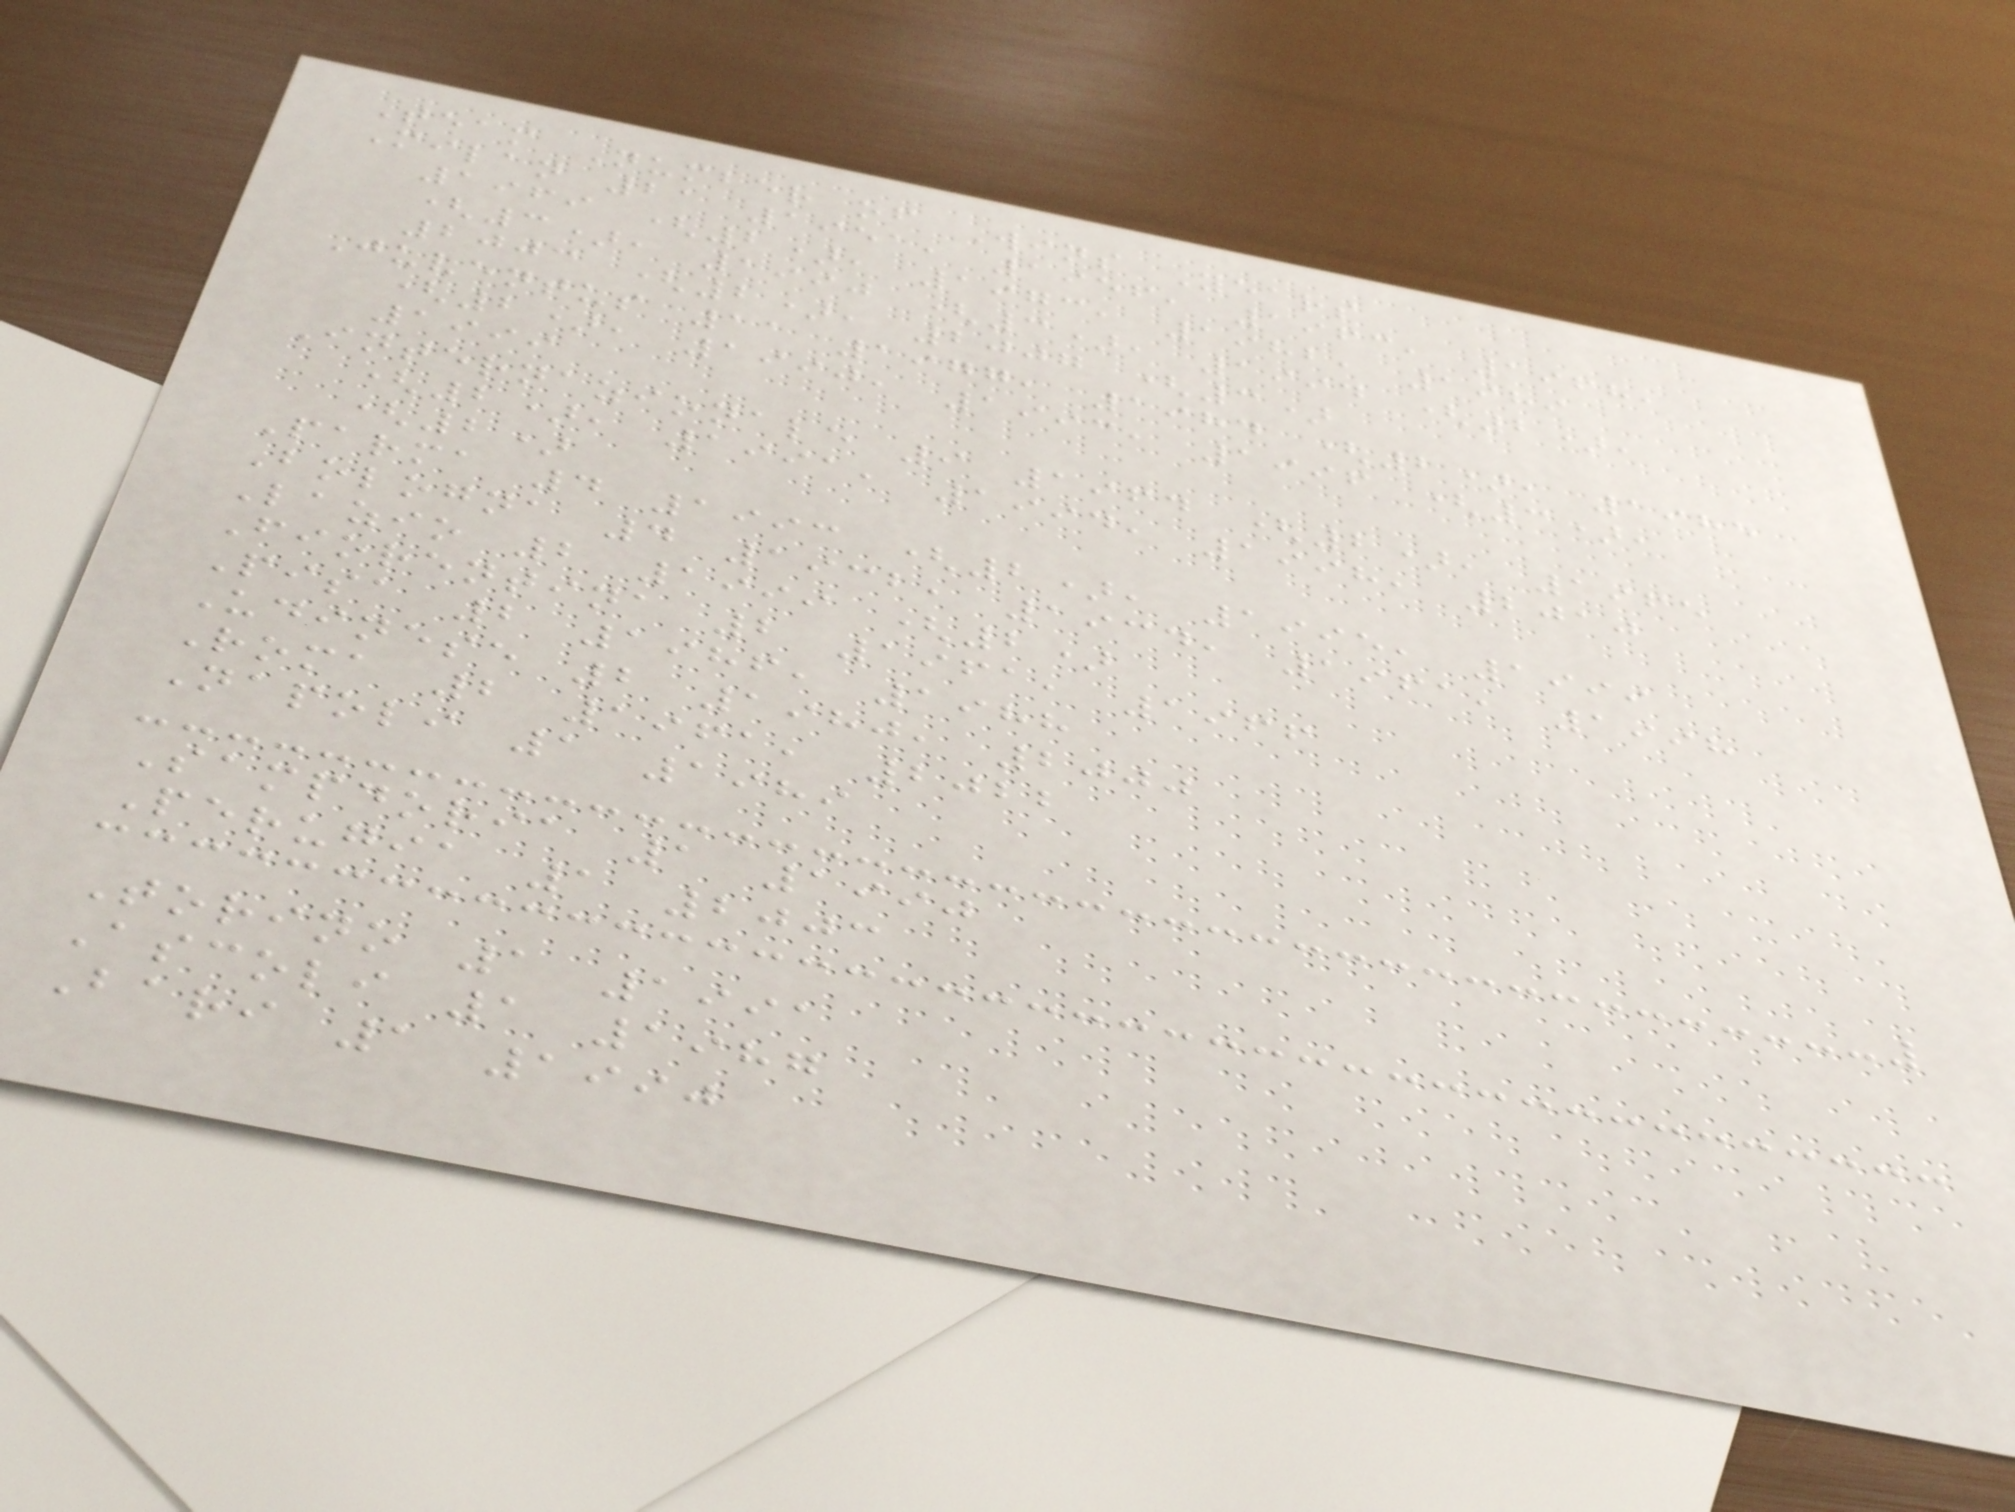Team Number of Wins Years
Milan 21 1951, 1956, 1963, 1968,
1969 (2), 1973, 1982, 1989
(3), 1990 (3), 1994 (2),
2003 (2), 2007 (3)
Juventus 11 1977, 1984 (2), 1985
(2), 1990, 1993, 1996 (3),
1999
Internazionale 9 1964 (2), 1965
(2), 1991, 1994, 1998, 2010
(2)
Parma 4 1993 (2), 1995, 1999
Bologna 4 1932, 1934, 1961, 1998
Lazio 2 1999 (2)
Fiorentina 2 1961, 1966
Pisa 2 1986, 1988
Udinese 2 1980, 2000
Roma 2 1961, 2022
Napoli 1 1989
Sampdoria 1 1990
Perugia 1 2003
Torino 1 1991
Ascoli 1 1987
Bari 1 1990
